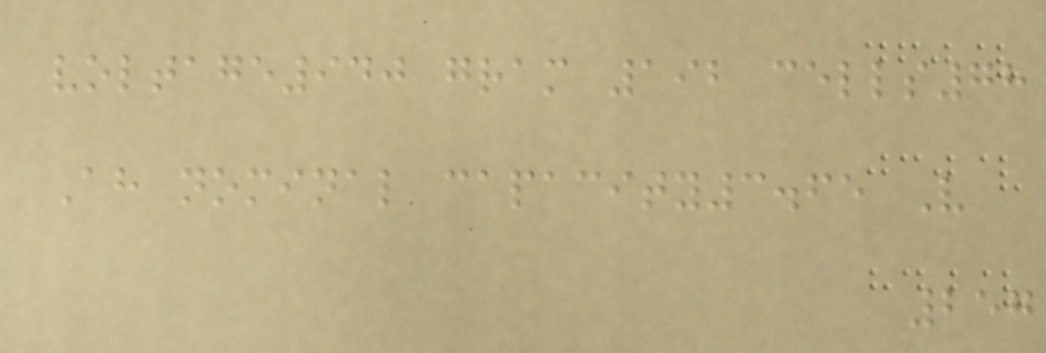voltage940 gram 192 cells78
Ah nominal capacity3.65 V
257
